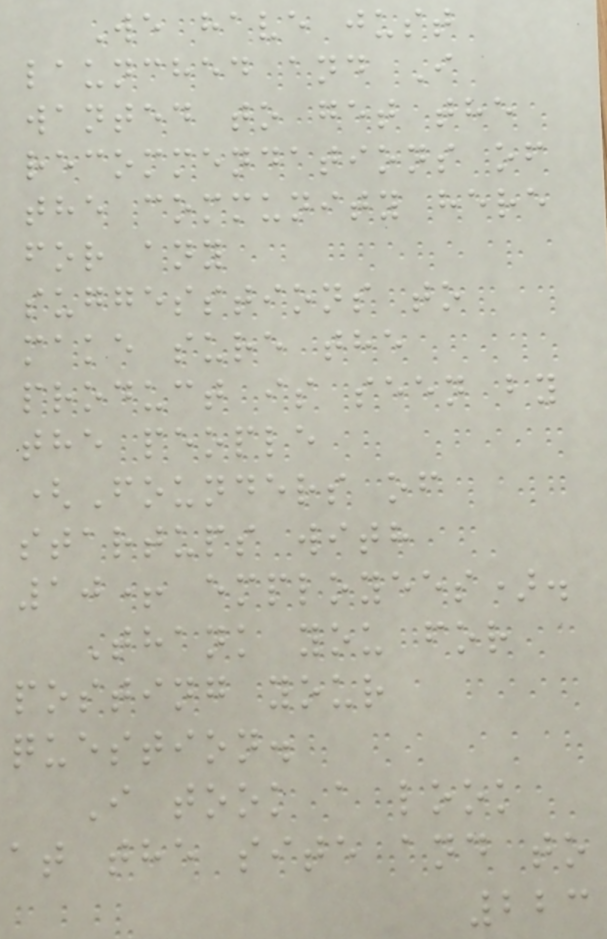We have just
launched and I
wanted to get the
recommendations of
the community here
for any
suggesstions to
make sure the
product is seen by
the people
(Founders of
startups with
10+ employees).
Thank you for
posting your
question.
I took a look
at the site and to
223
